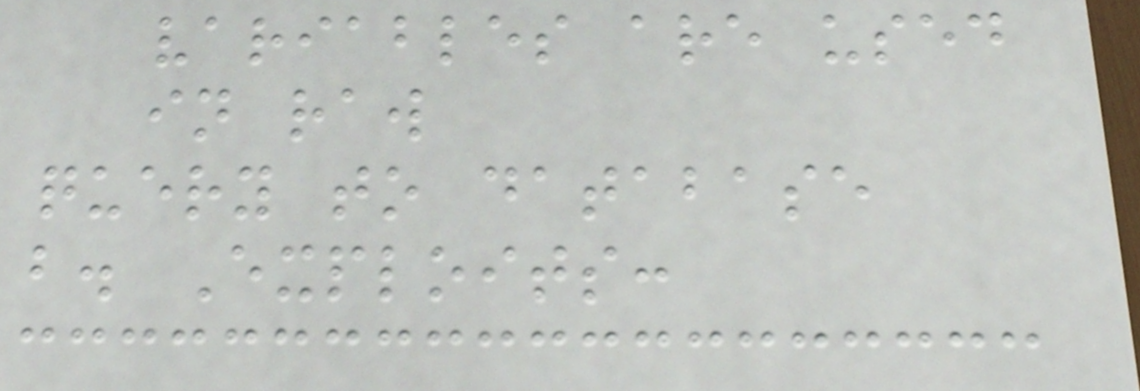variables are used
in raw
query to database
b. Exploits:
